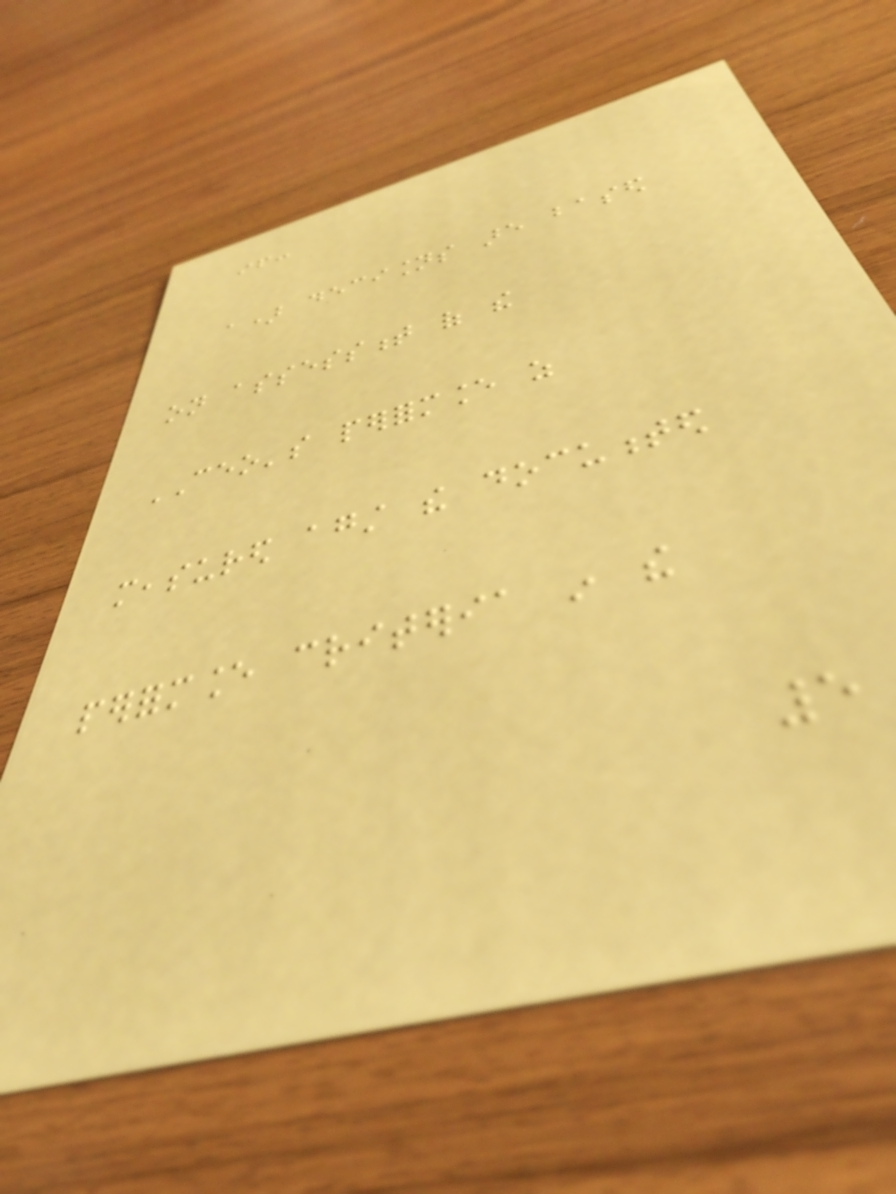if:
a) decisions are based
on assessment of the
CEO's performance as
measured against the documented
performance criteria in the
5
